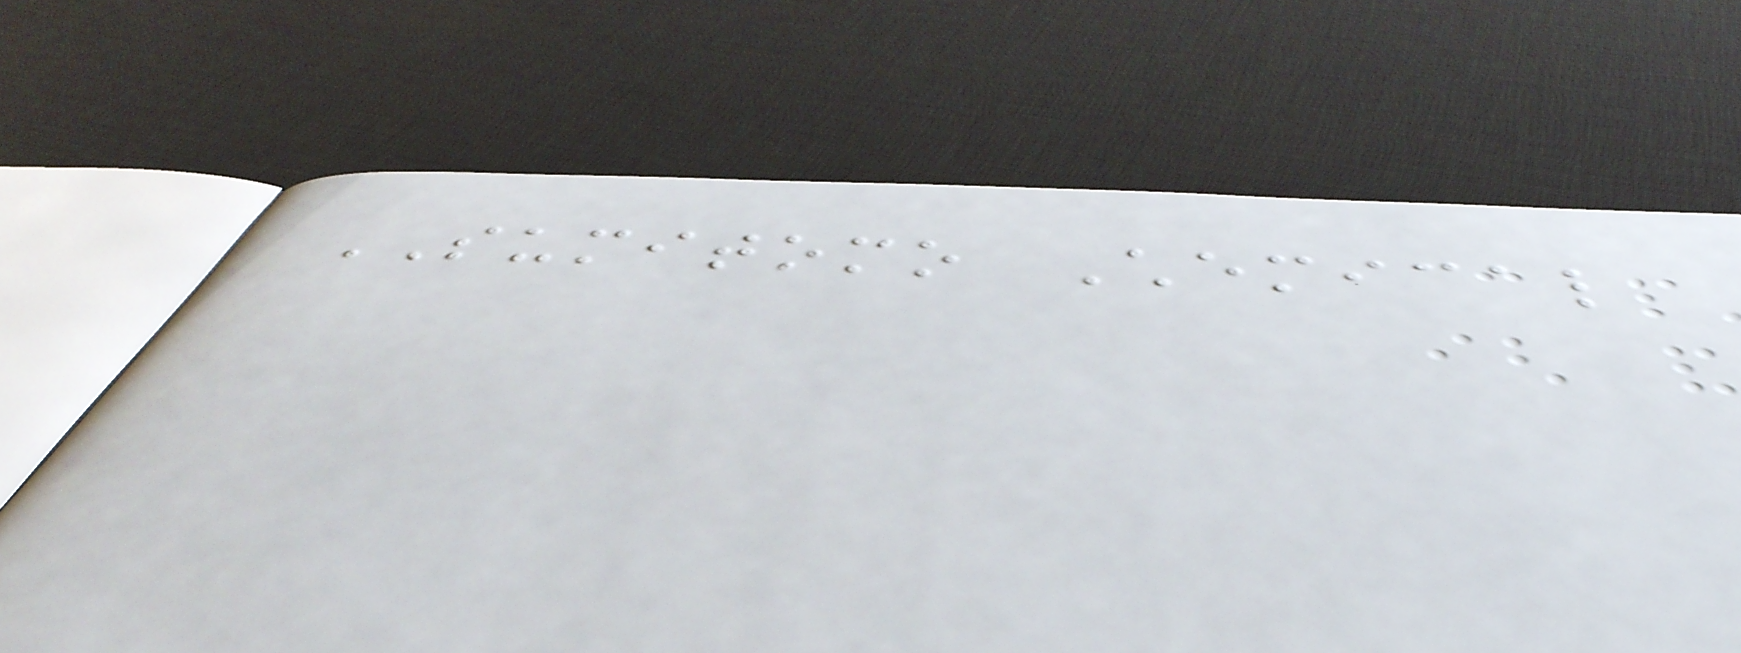SUMITOMO Chemical
